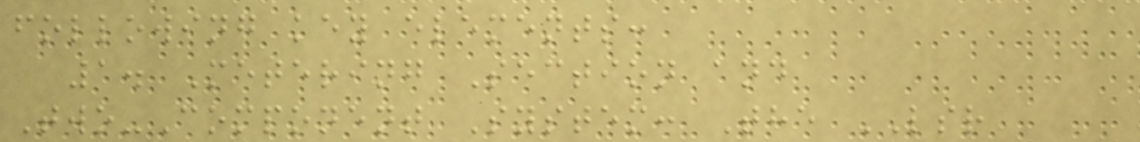following key elements:
1. Metering Section and
Two-Component System: The LSR
